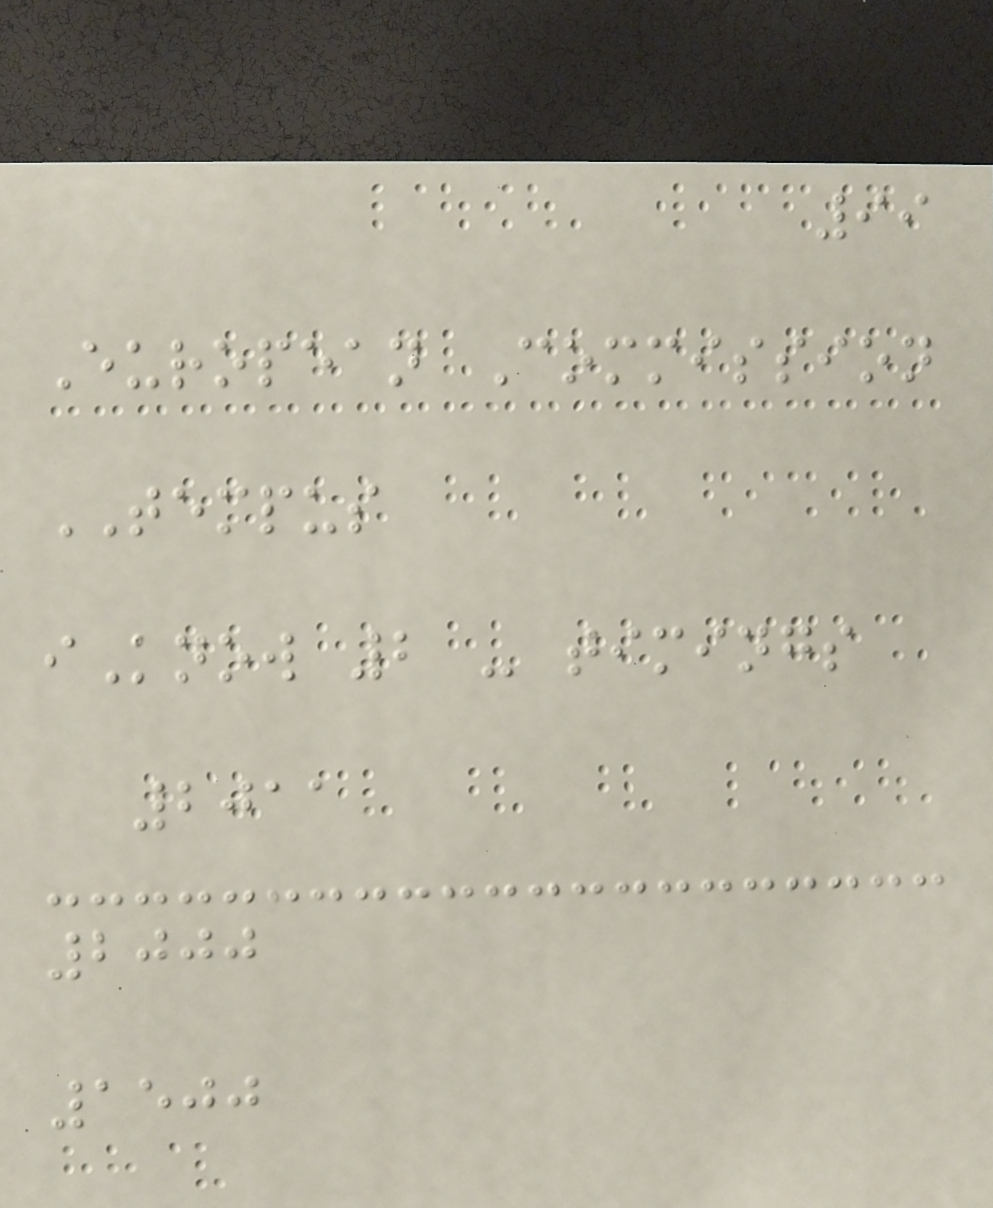99
European Commission
TEMPUS
iKnow 2 - timings
2011
2000
1500
